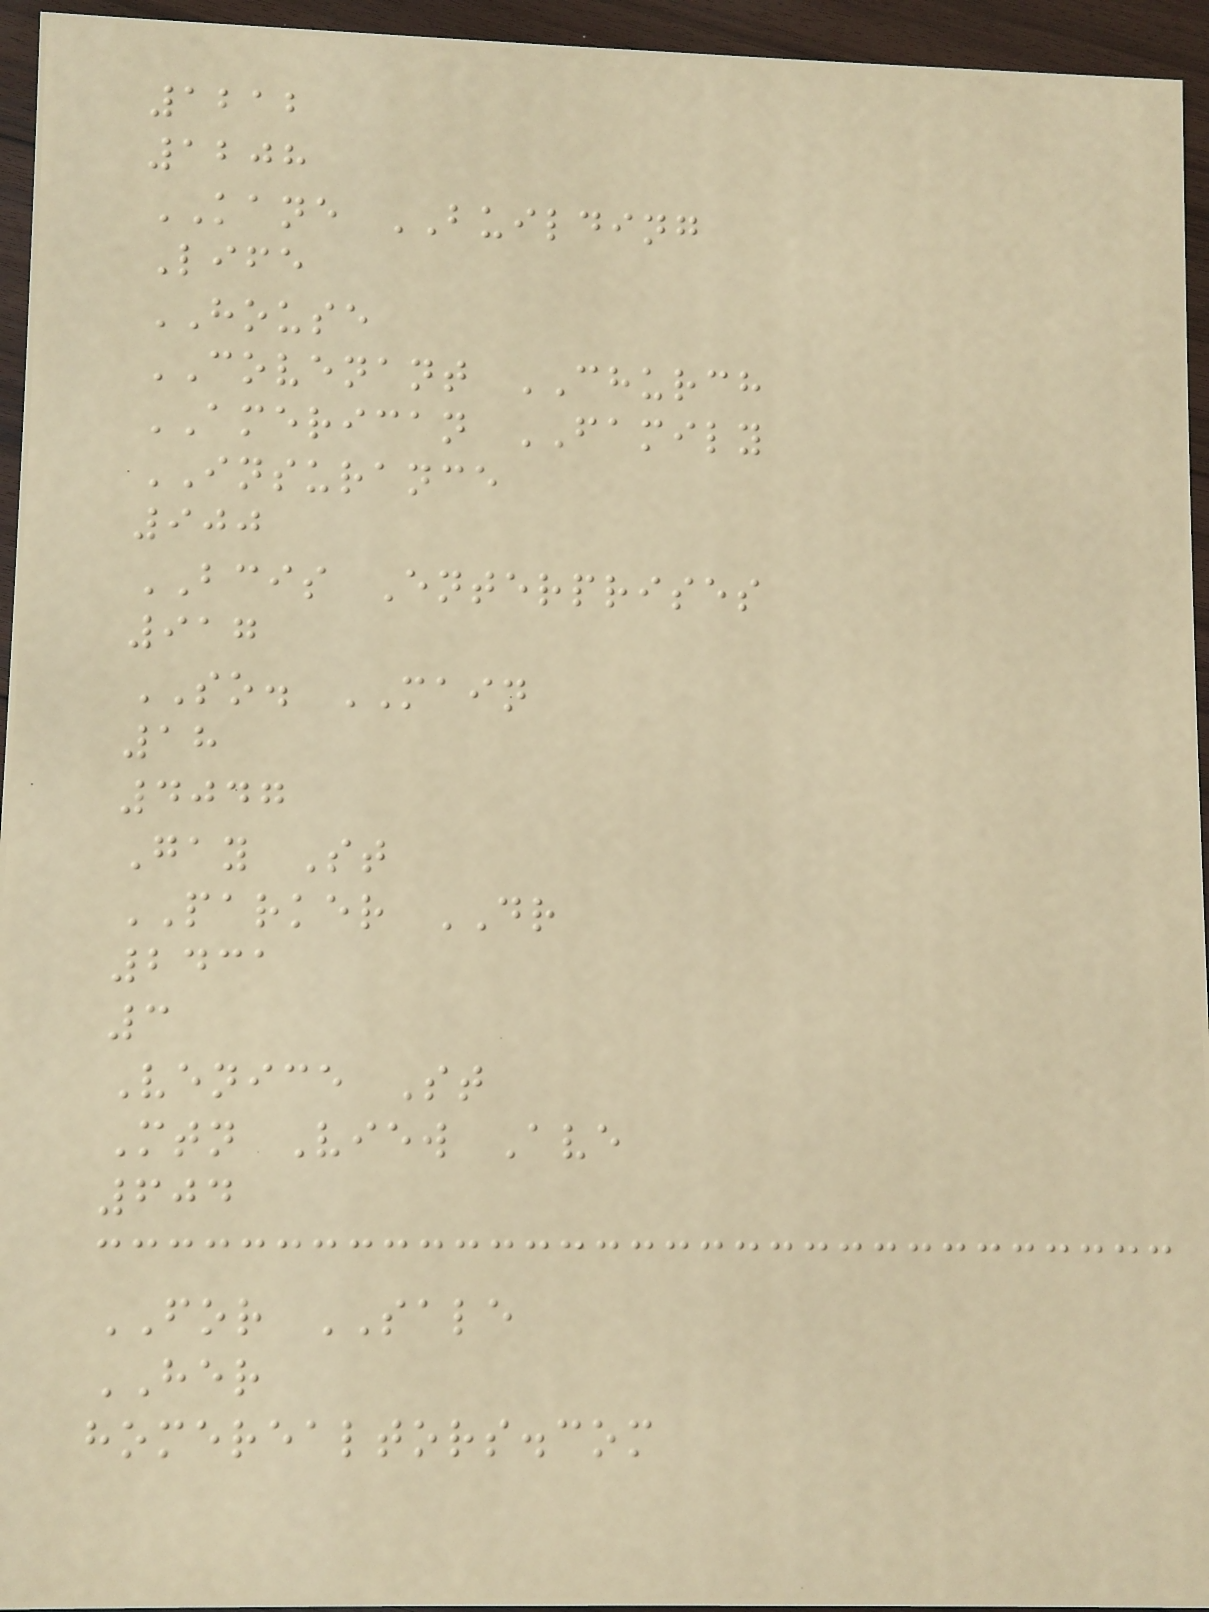1212
1208
KANE BUILDING
Life
HOUSE
COVENANT CHURCH
AMERICAN FAMILY
INSURANCE
900
BCIS Enterprises
917
SO. MAIN
18
4047
Gay St
PARKER DR
2431
3
Venice St
Mtn View Ave
604
FOR SALE
HER
homerealtors.com
